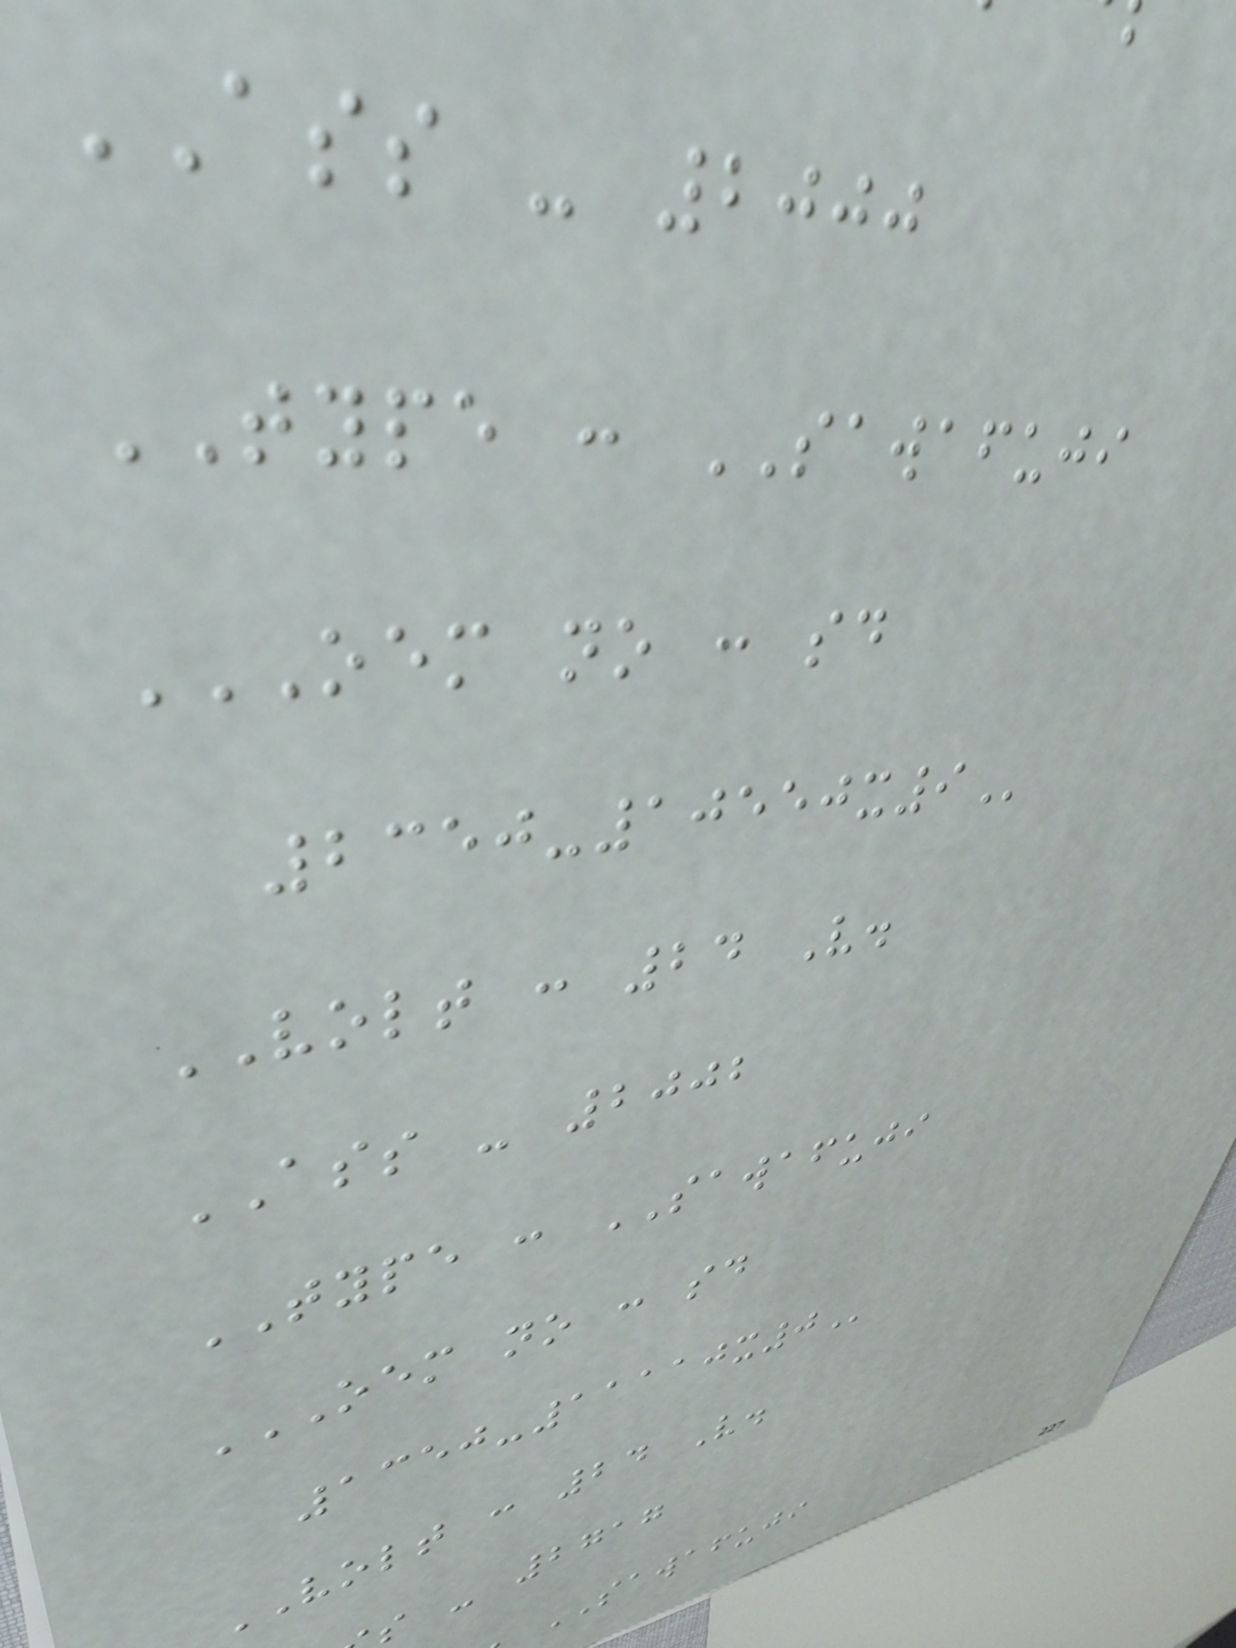ASS - 2000
TYPE : SAWAFUJI
OEM NO : SD
VOLT : 24 V.
ASS - 2002
TYPE : SAWAFUJI
OEM NO : SD
VOLT : 24 V.
s - 2717
SAWAFUJI
